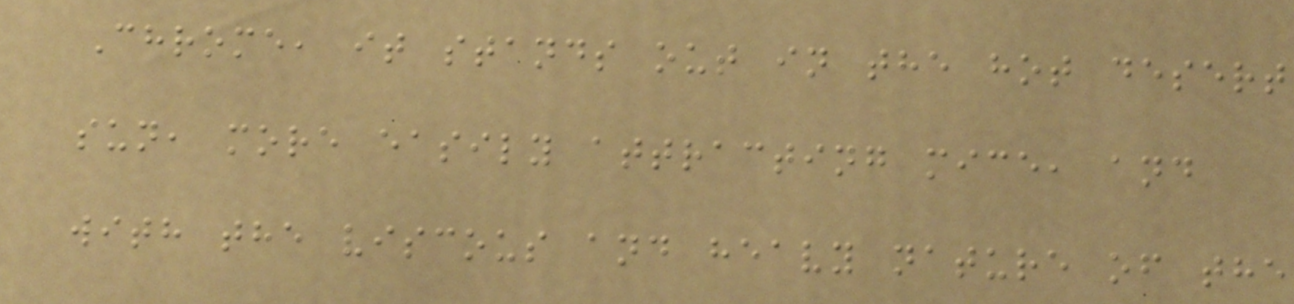Chrome, it stands out in the hot desert
sun, more easily attracting mice, and
with the viscous and heavy nature of the
